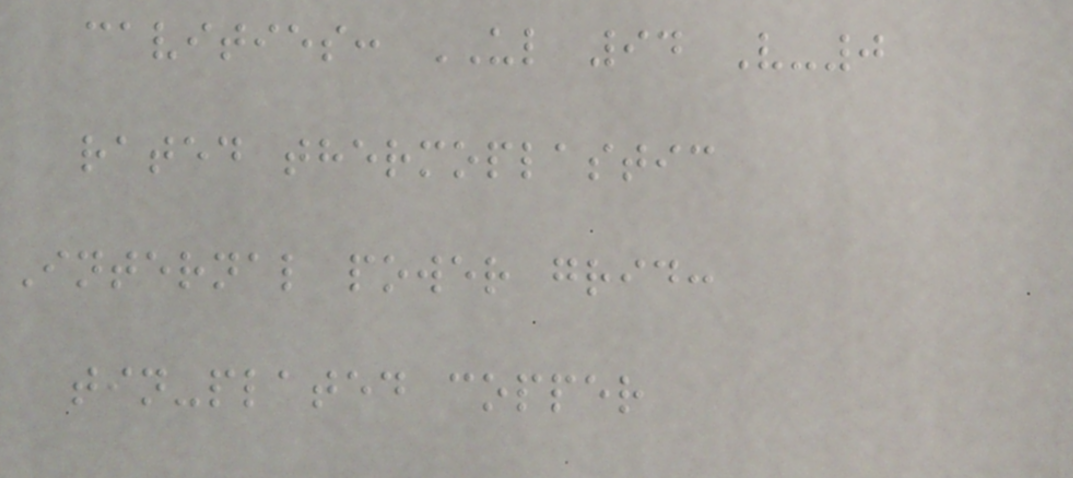cavities: UL 94 V-0
rated thermoplastic
Internal power grid:
tin-plated copper
